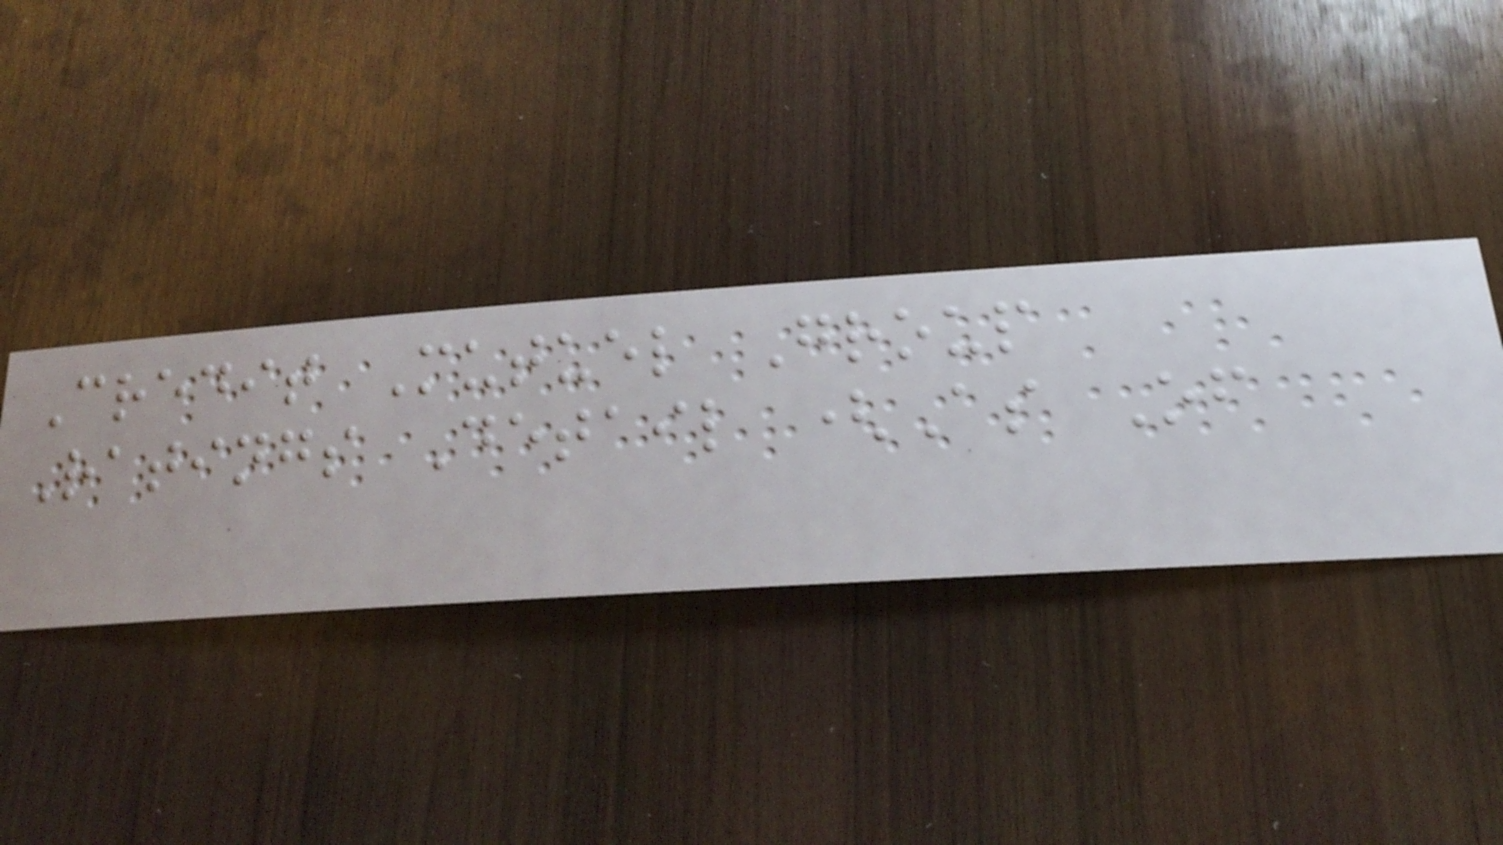Credit Mutuel Group
Ratings Detail (As Of
